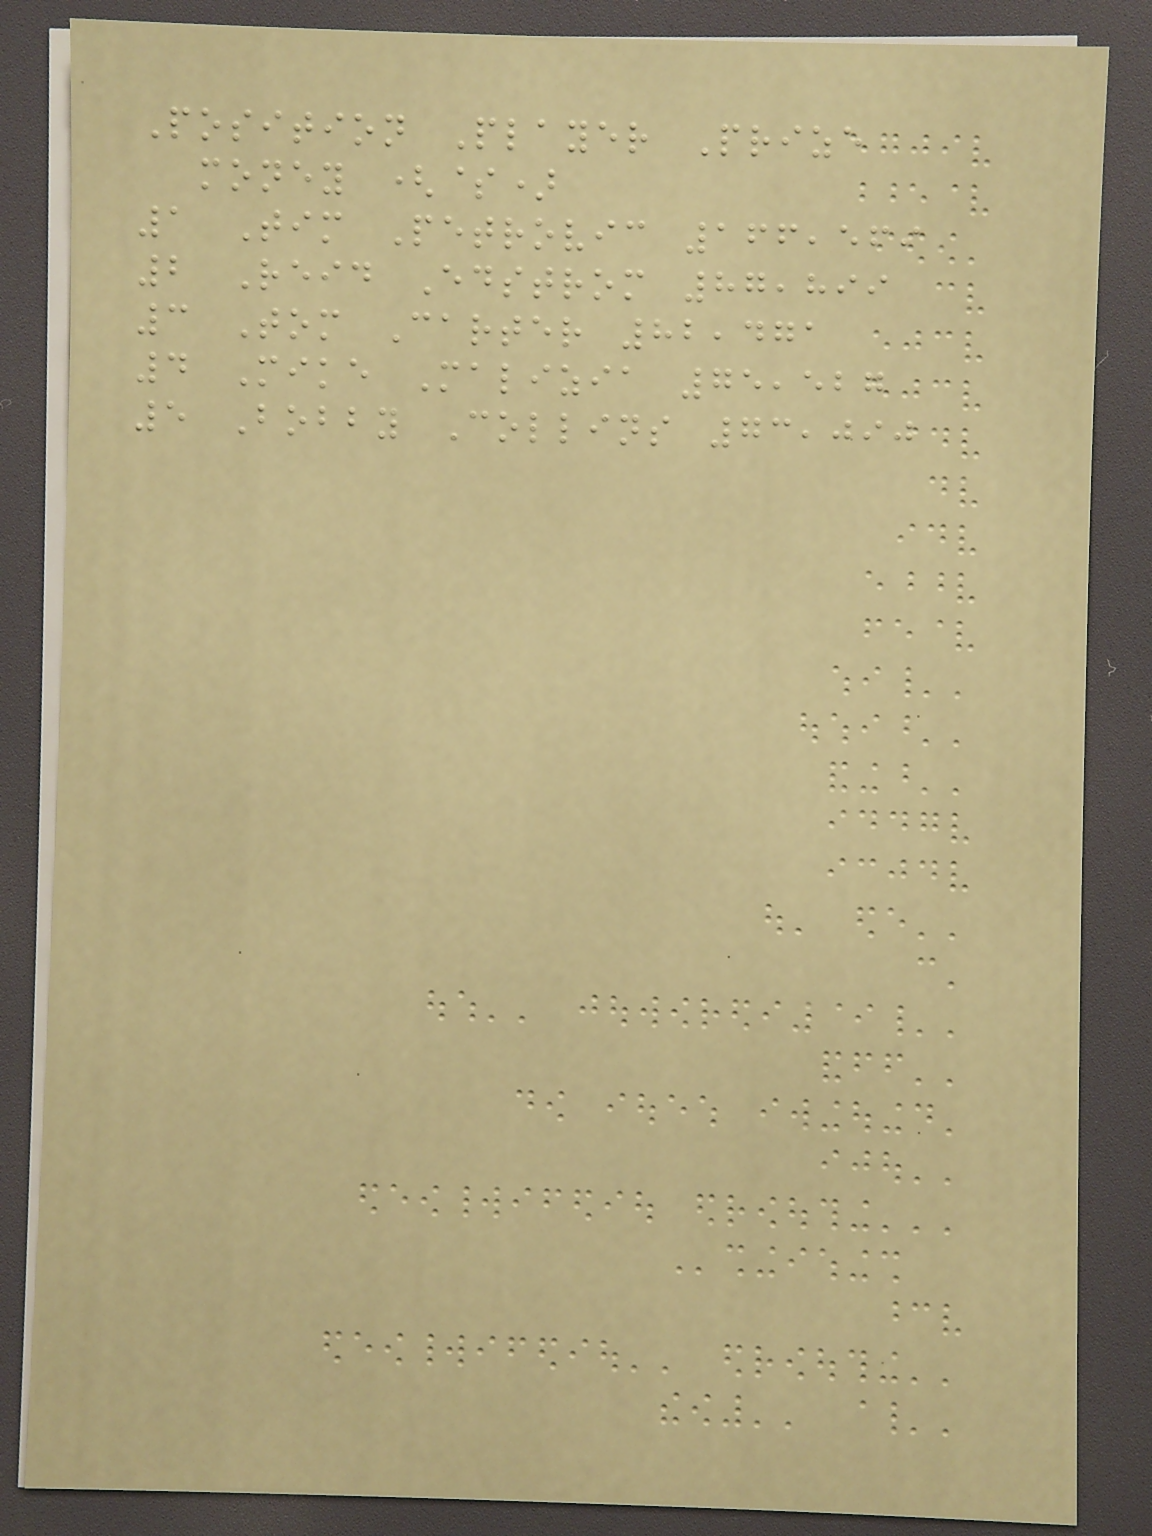Position Player Prize
money ($)
1 Tim Petrovic 166,569
2 Reid Edstrom 87,899
3 Tom Carter 82,471
4 Mike Malizia 75,527
5 Bobby Collins 73,090
